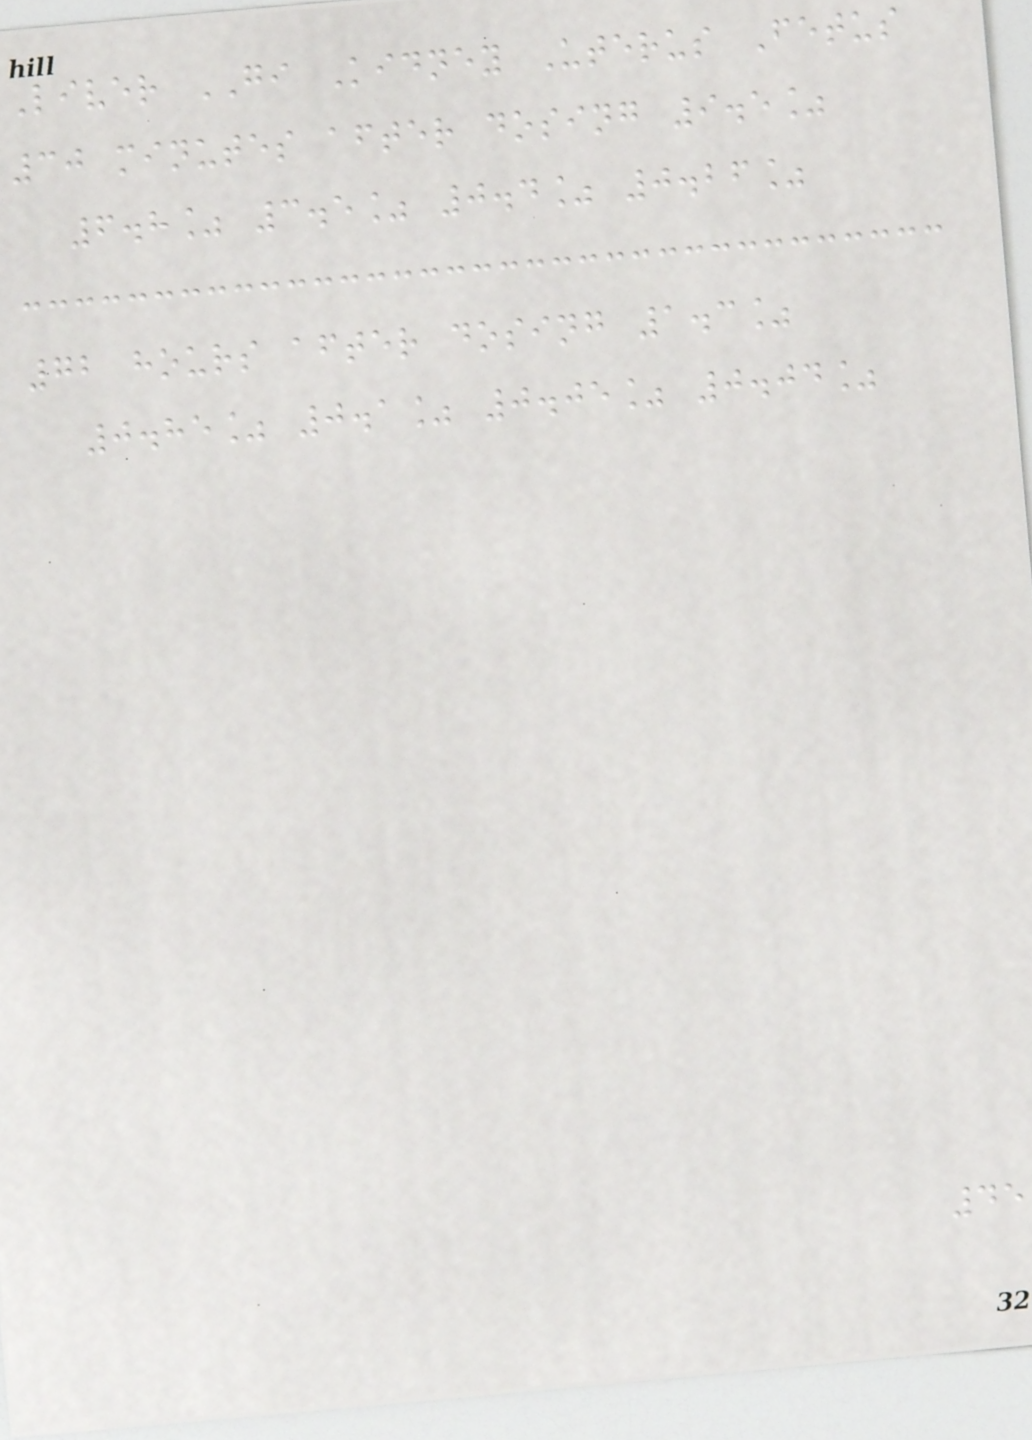Liver GI Kidney Uterus Fetus
30 minutes after dosing 9.5%
6.8% 3.5% 0.4% 0.26%
72 hours after dosing 1.3%
0.85% 0.1% 0.05% 0.04%
45
